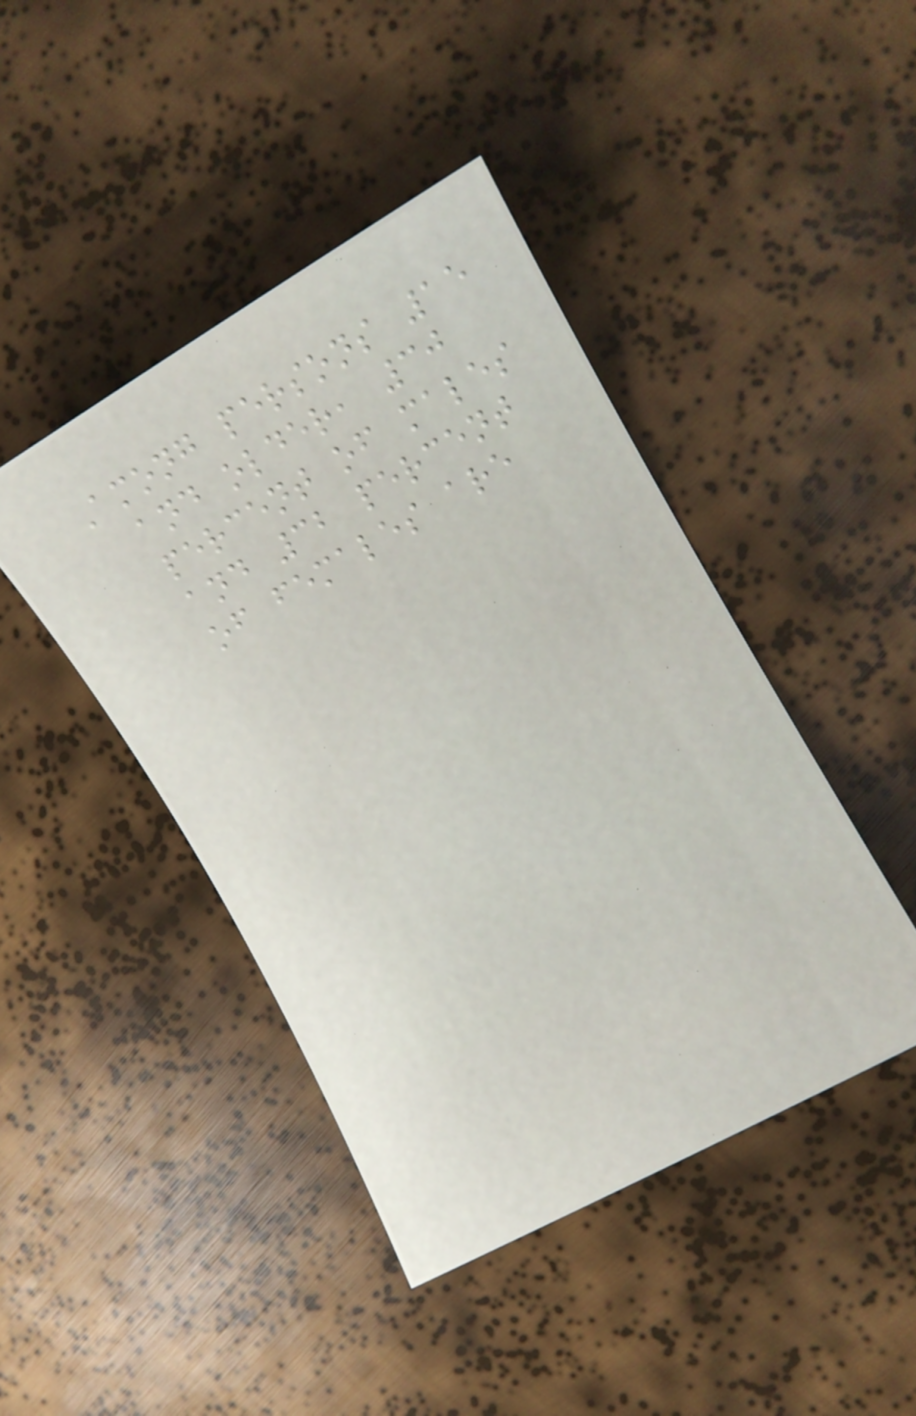Among persons 15
and older, 30
percent of males
and 32 percent
of females are
